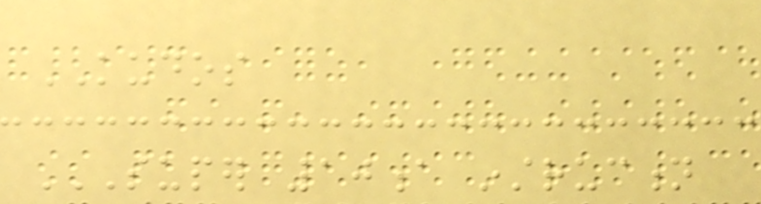KUDOS
SUPER 10A INSTRUCTION
